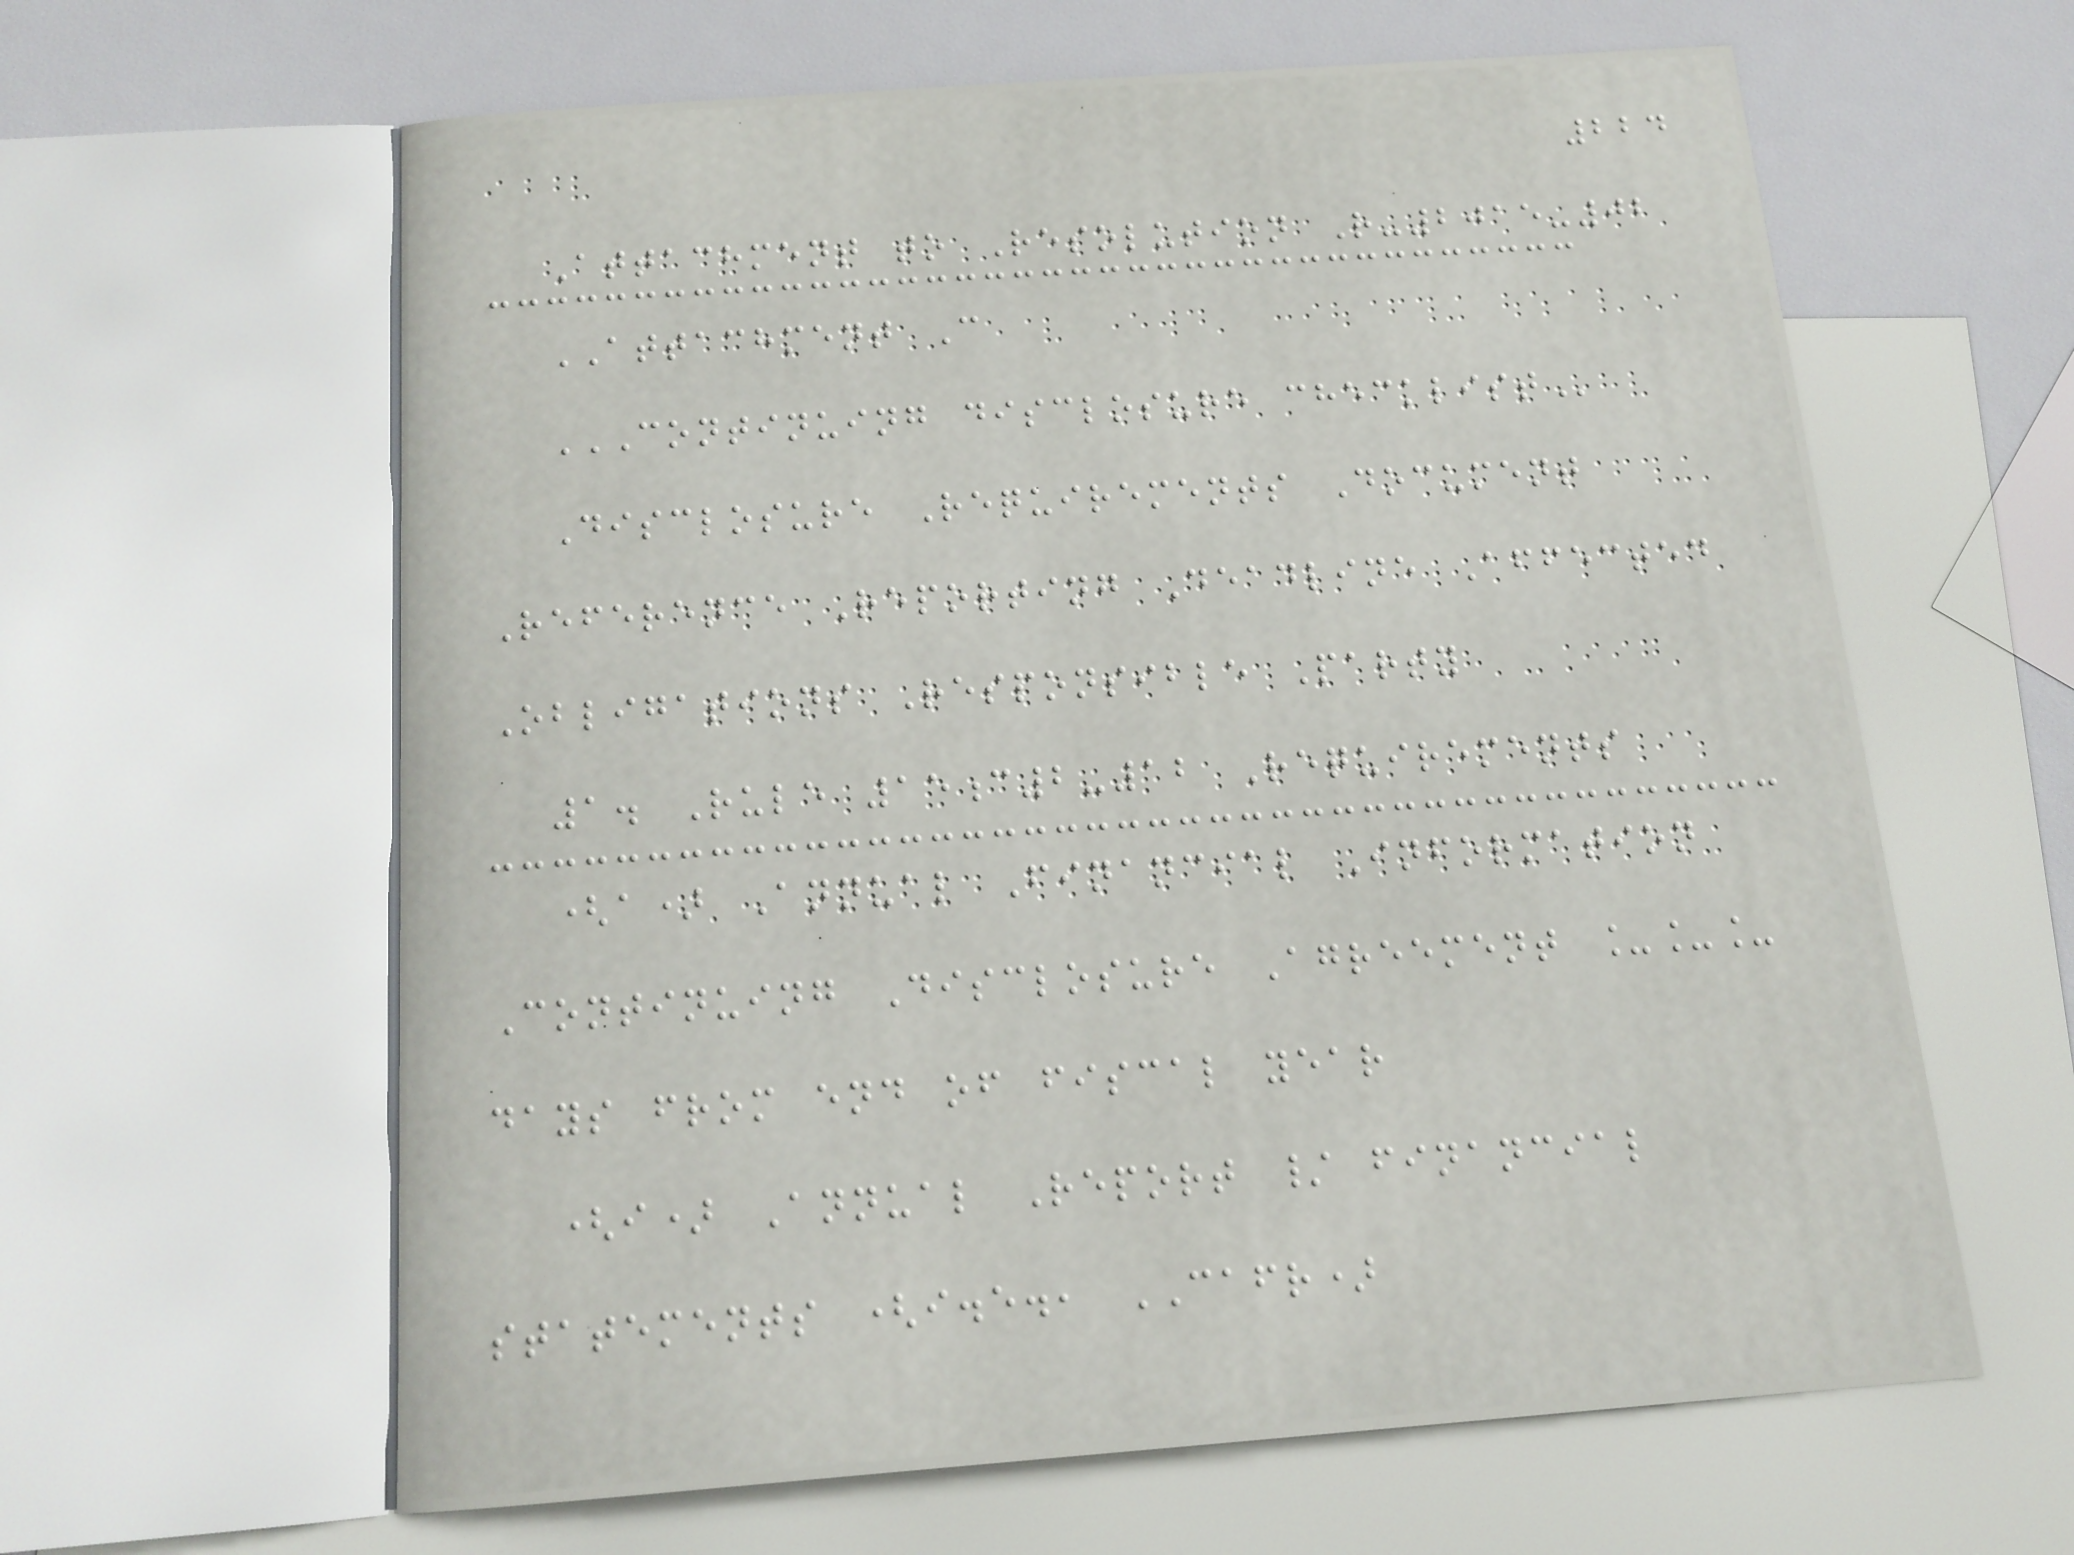224
Attachment to Resolution R-2015-02
ATTACHMENT C
CONTINUING DISCLOSURE CHECKLIST
Disclosure Requirements Document
Reference Reporting Deadline Affected
Obligations Responsible Party
1. Rule 15c2-12 Requirements
(a) Annual Financial Information
Continuing Disclosure Agreement ___
days from end of fiscal year
(i) Annual Report / financial
statements (i.e., CAFR)
